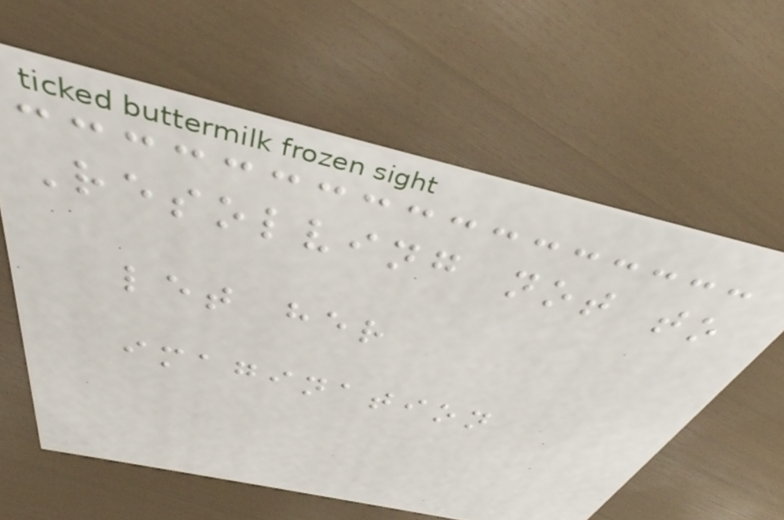Resolving not to
let her
imagination
